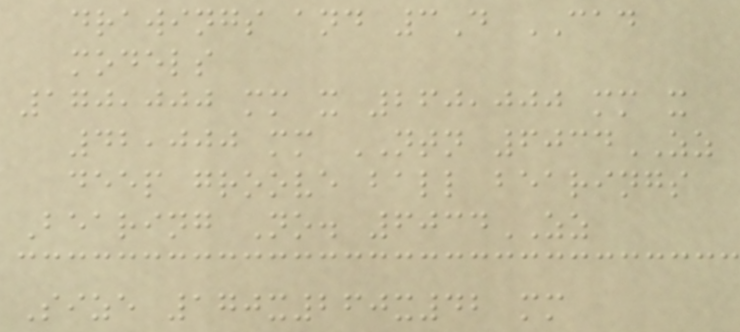drawings and 3D CAD
models
170,000 mm x 260,000 mm x
42,000 mm NTN 6034ZZ
deep groove ball bearings
Bearing No. 6034ZZ
Size 170x260x42 mm
